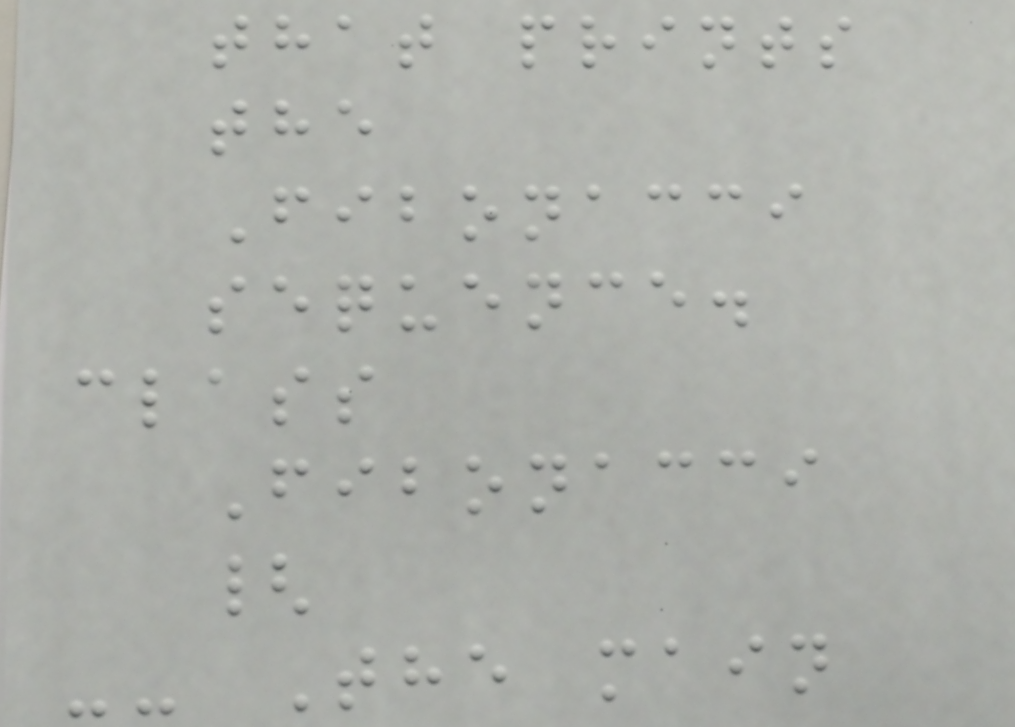that prints
the
Fibonacci
sequence.
class
Fibonacci
{
-- The main
